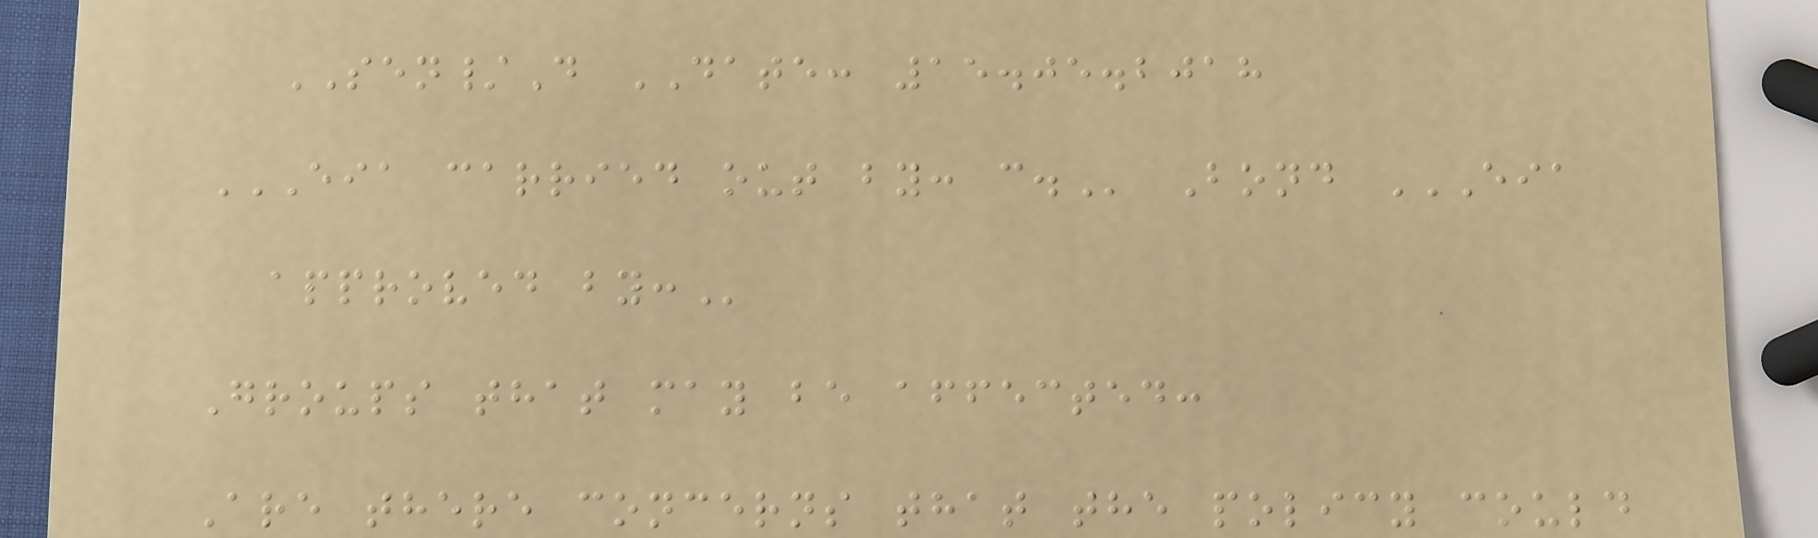SEN/D DATE: 15.05.2018
EIA CARRIED OUT BY: C. Bond EIA
APPROVED BY:
Groups that may be affected:
Are there concerns that the policy could
